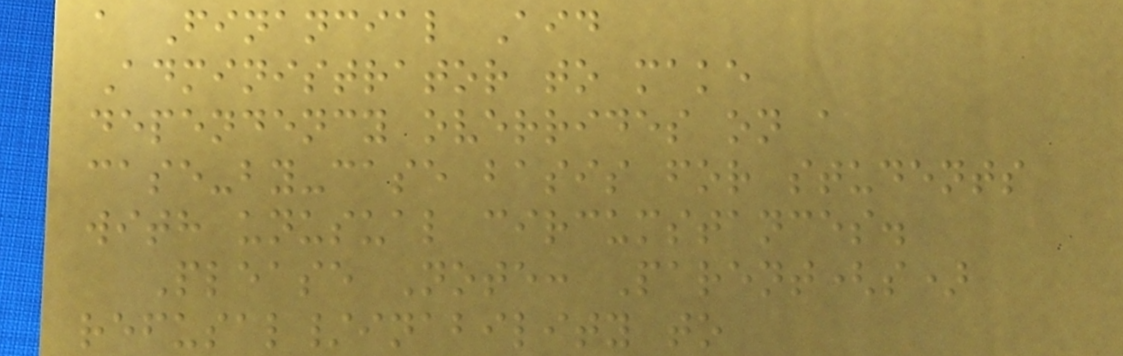a Financial Aid
Administrator to make
dependency overrides on a
case-by-case basis for students
with unusual circumstances.
Please Note: Parent(s)
refusal/inability to
